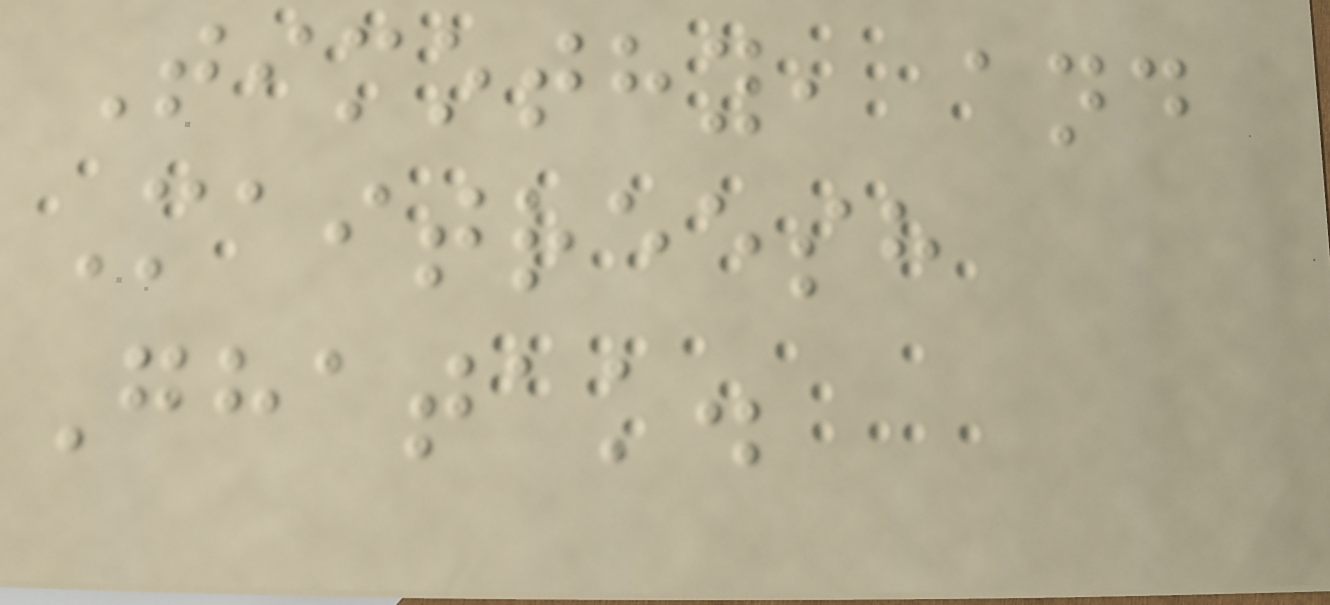Timothy, and
Maitreesh
Ghatak.
